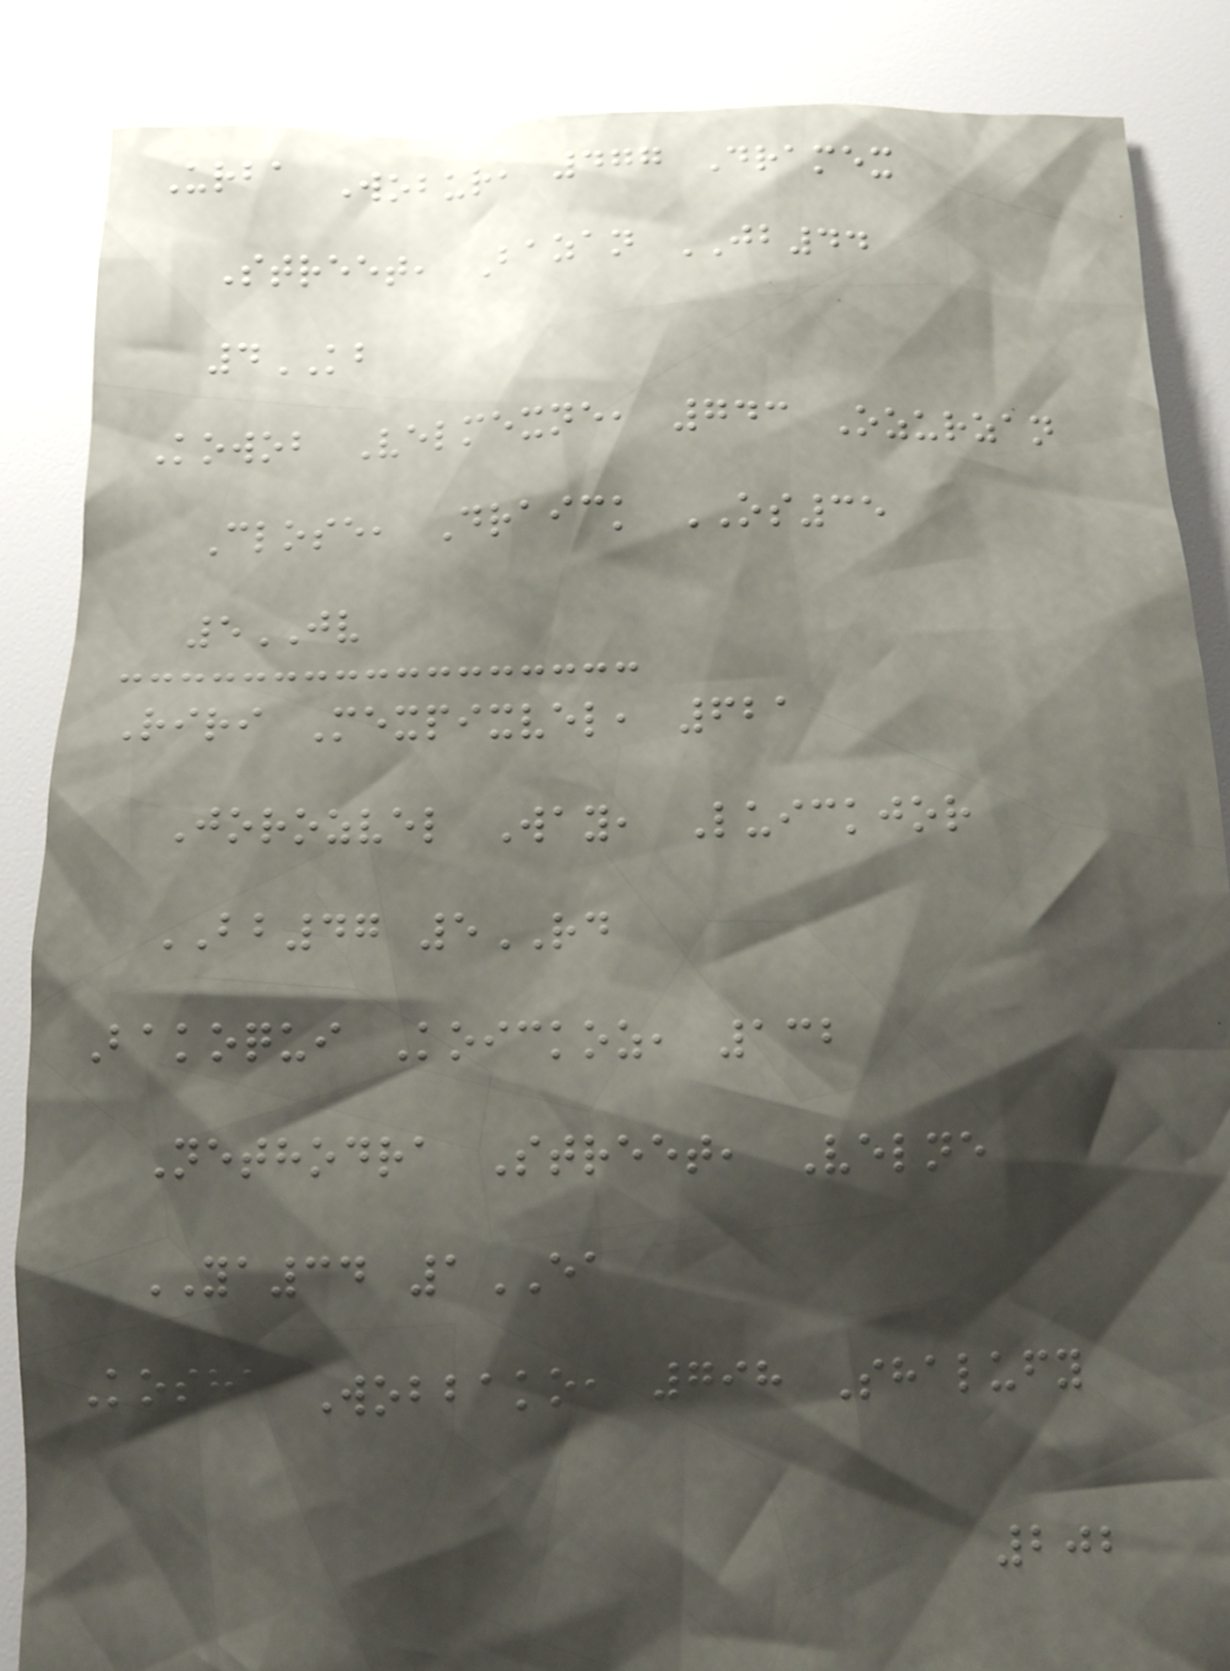Urba Wobur, 477 Dramex
Street, Bazan JB44
4KB
Kowob Velmexne, 743 Ozurzan
Close, Draick OS35
5JV
Riri Mexpixvel, 621
Jorozvel Way, Luickjor
BB47 5RD
Bakoqui Koickoz, 132
Nethodra Street, Velne
YA34 1EA
Kosha Wobbako, 798 Shalufy
202
